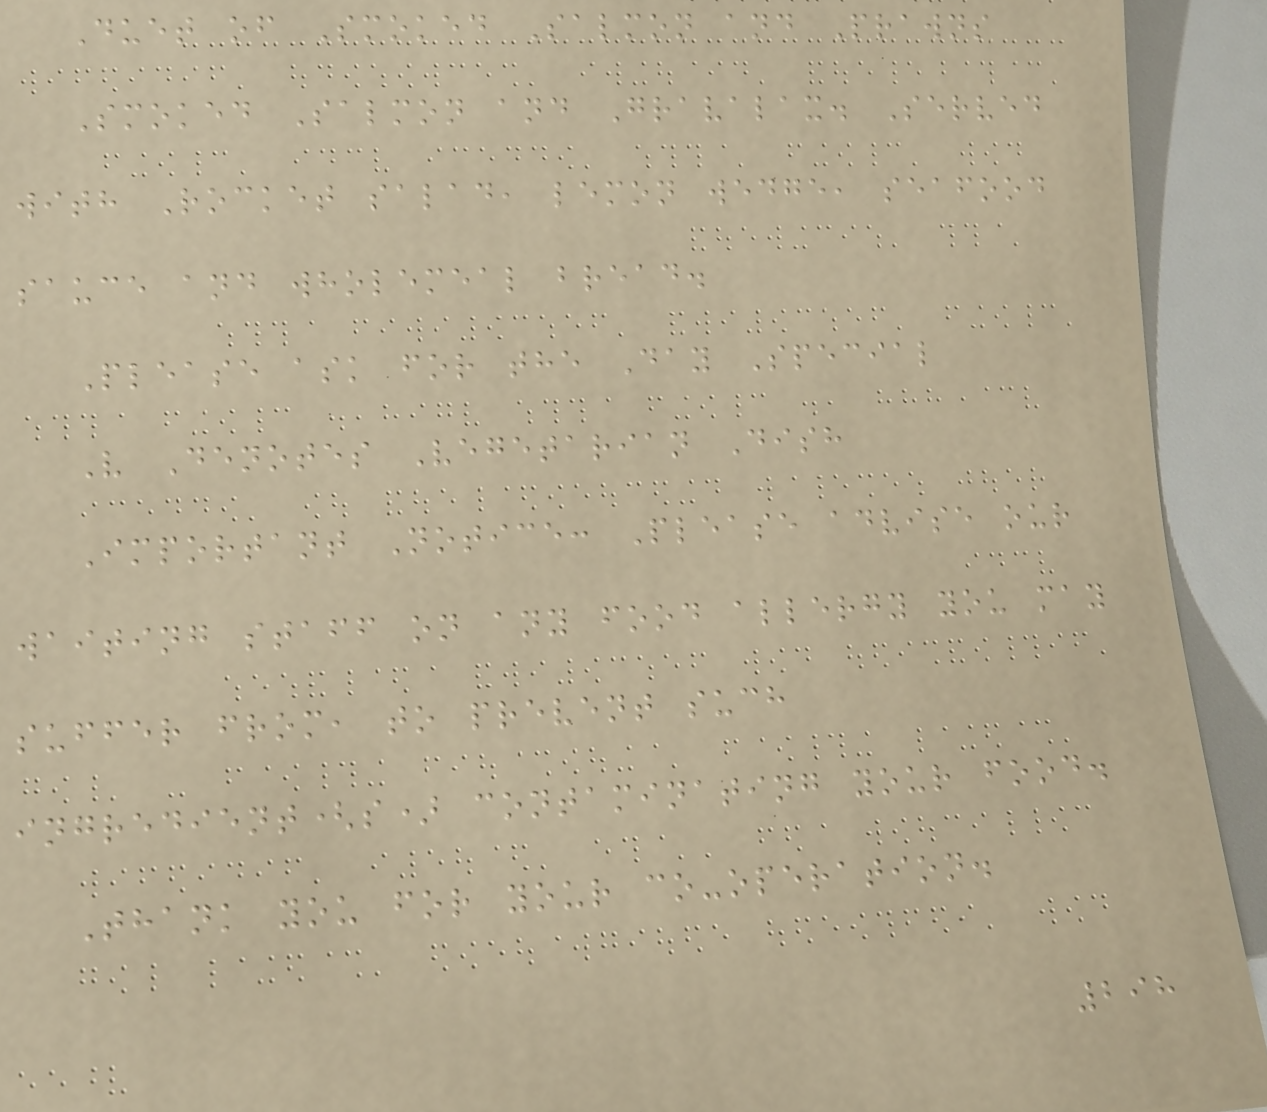Duet of Smoked Salmon and Prawns
Smoked Salmon and Gravalax. Served
with Rocket salad, lemon wedge, seafood
sauce and wholemeal bread.
Please ask for the Day Special
V Denotes Vegetarian Dish
Important Notice: Please advise our
waiting staff on any food allergy you may
suffer from, to prevent such
ingredient(s) contaminating your food.
Thank you for your co-operation.
298
